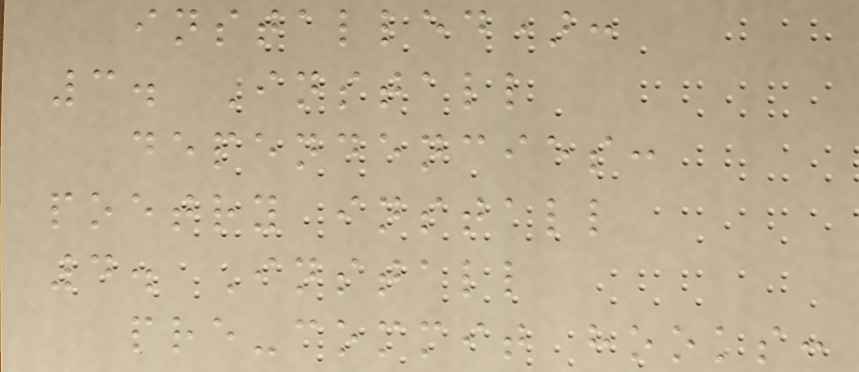installed):
3. Install
dependencies:
poetry install
4. Install
pre-commit hooks:
